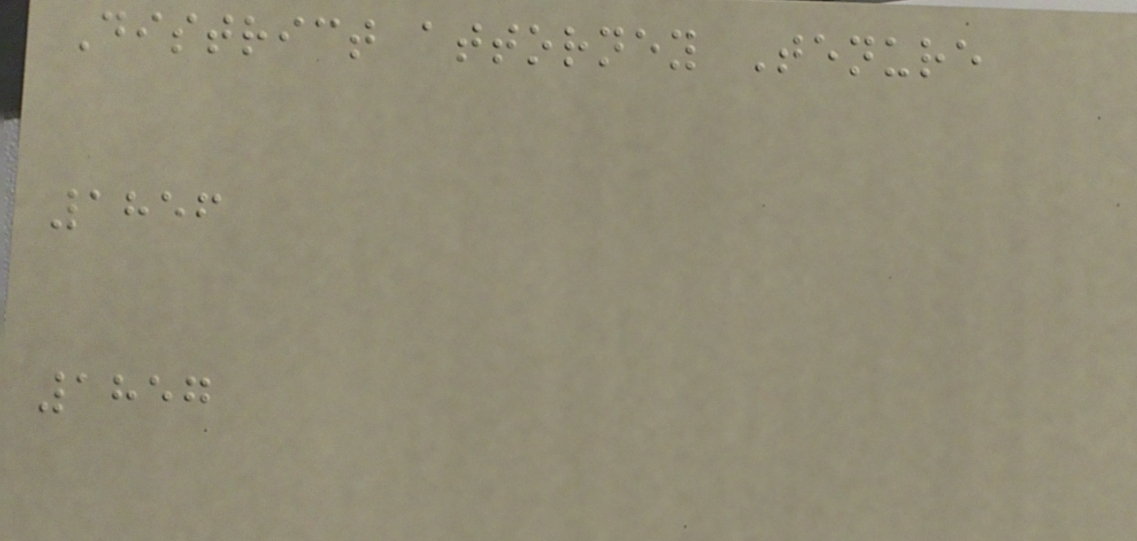District attorney Tenure
1856
1857
